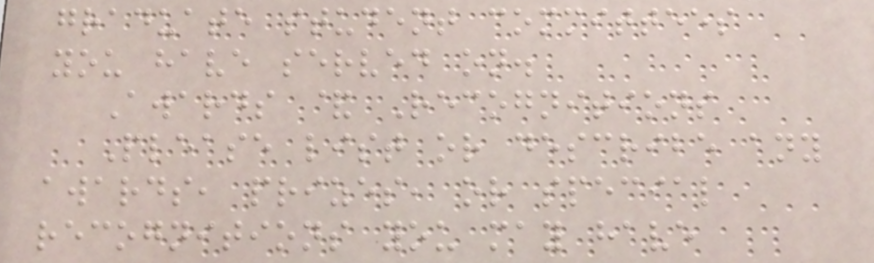graduate student committees
you have served on.
Awards & Recognitions
Please list or describe any
awards, prizes, or special
recognitions you may have
